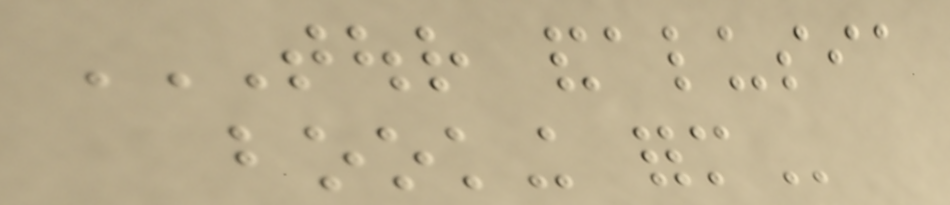TOUR ANDALUSIA
BOOKING FORM
